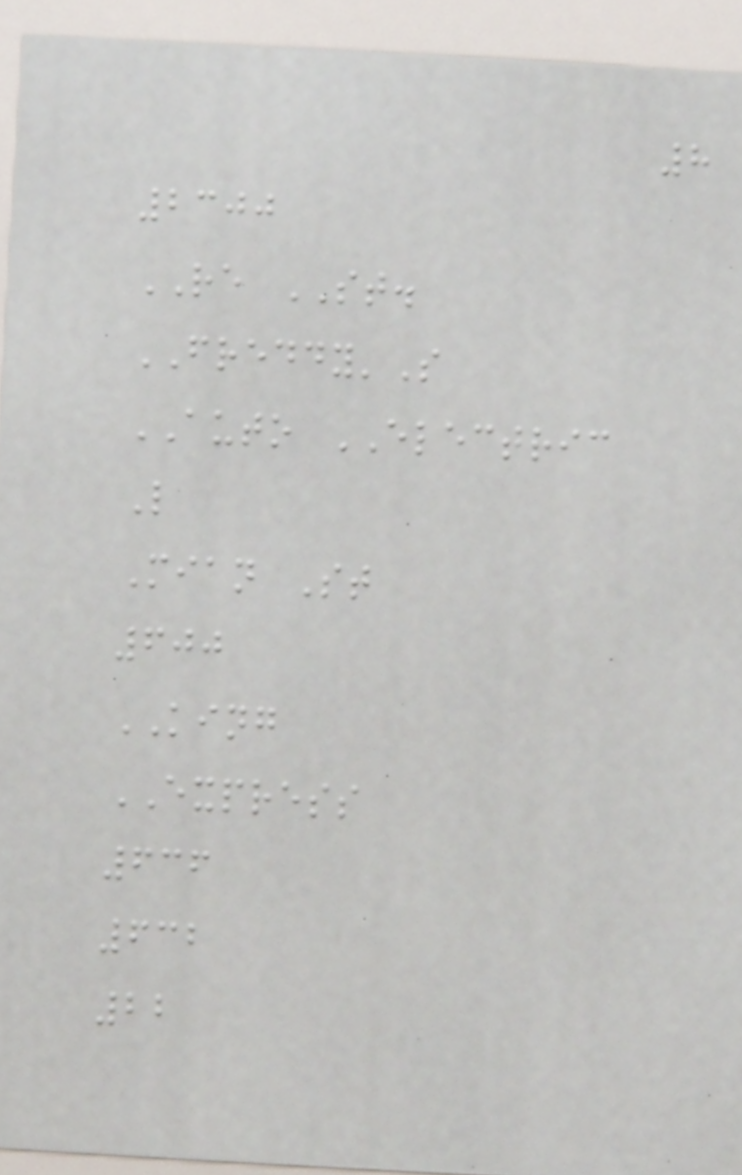8
2300
RE ST.
FREDDY'S
AUTO ELECTRIC
L
Mian St
600
KING
EXPRESS
636
632
22
